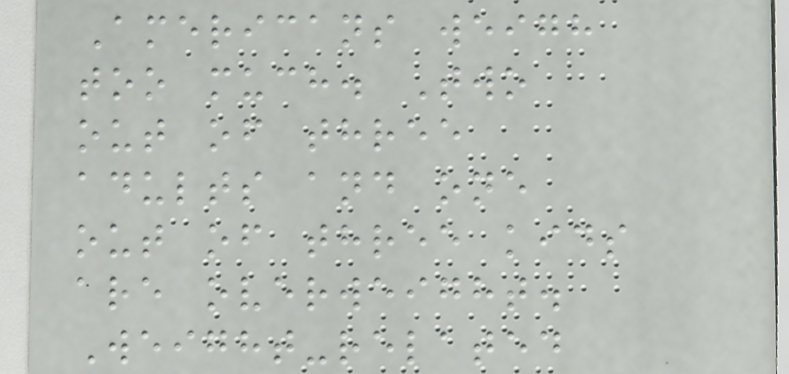Americans weigh
too much. Two
out of three
adults and one
out of three kids
are overweight.
Weight-related
